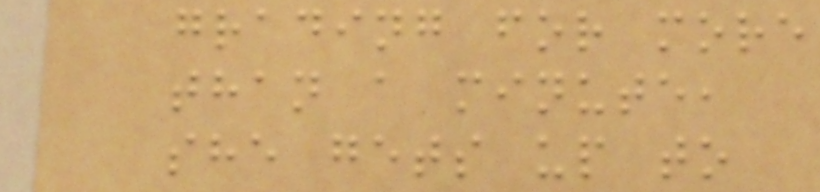grading for more
than a minute,
she gets up to
